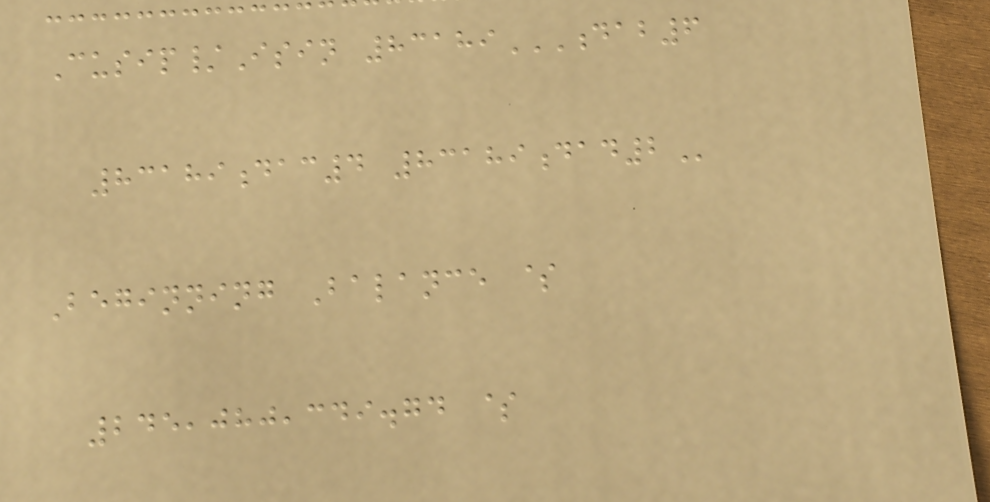Cusip/Isin 83189DAB6
83189DAC4 83189DAD2
Beginning Balance $
245,080,349.74 $
